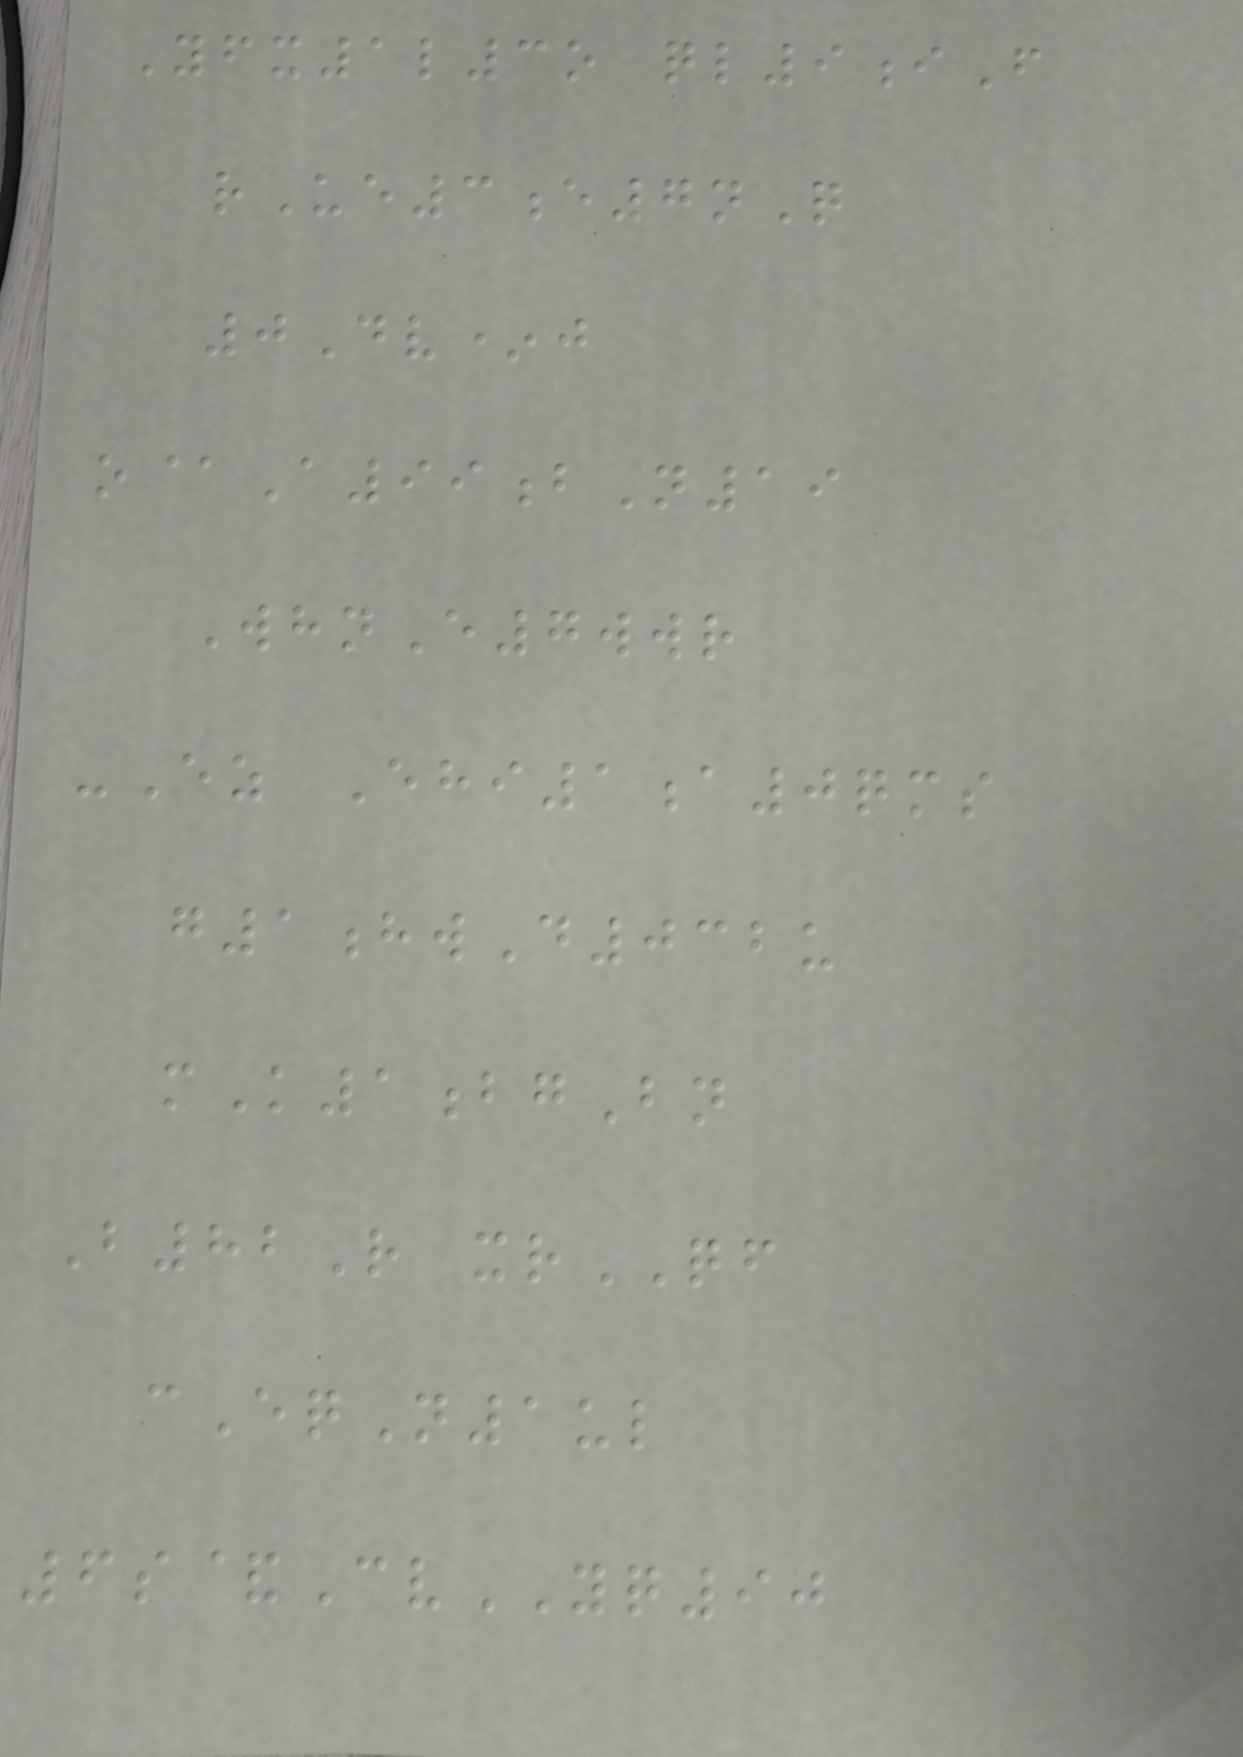Yfx1l3o ql9iF
rUe3e7nQ
0Dv*j
o@A99bN19
WhnE7wwr
-Ez Ehi1a0qms
g1hwD032u
mK1bgBn
B82R xrQF
cEqN1ul
6s&CvYQ90
